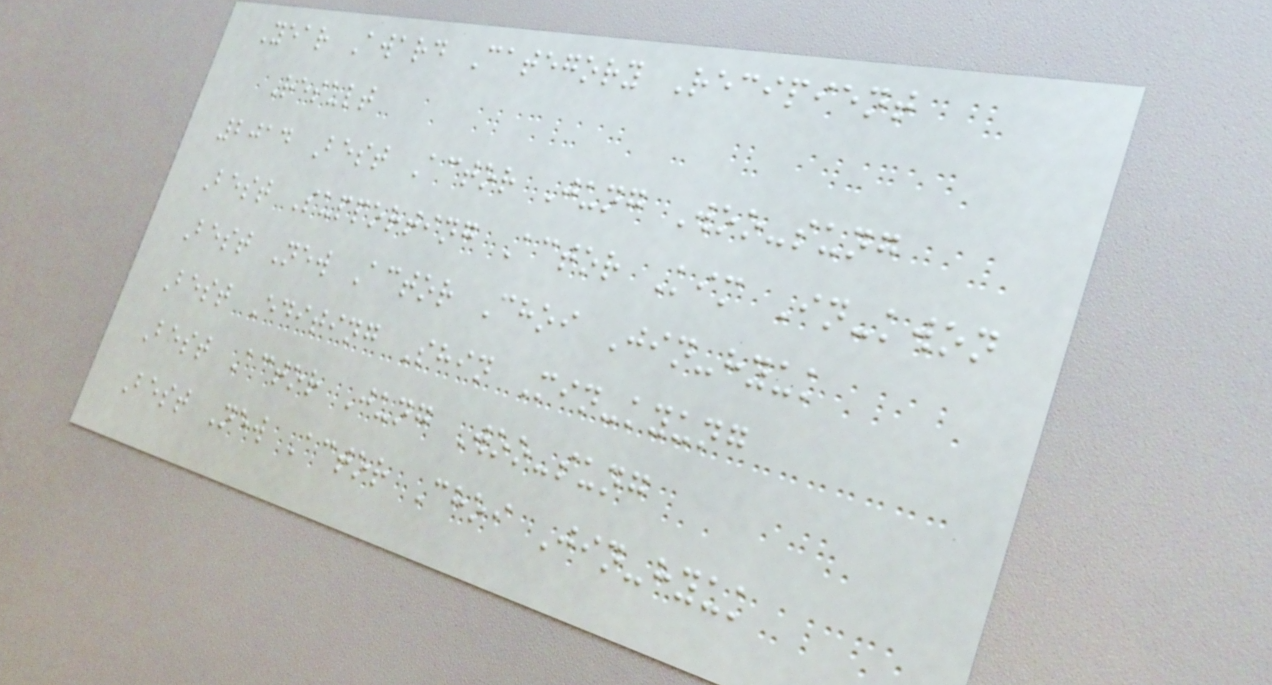Year Award Category Recipient
Result
2014 Best Actor Jung Woo-sung
Best Supporting Actor Kim In-kwon
Best New Actor Choi Jin-hyuk
Best Editing Shin Min-kyung
Best Actor Jung Woo-sung
Best New Actor Choi Jin-hyuk
